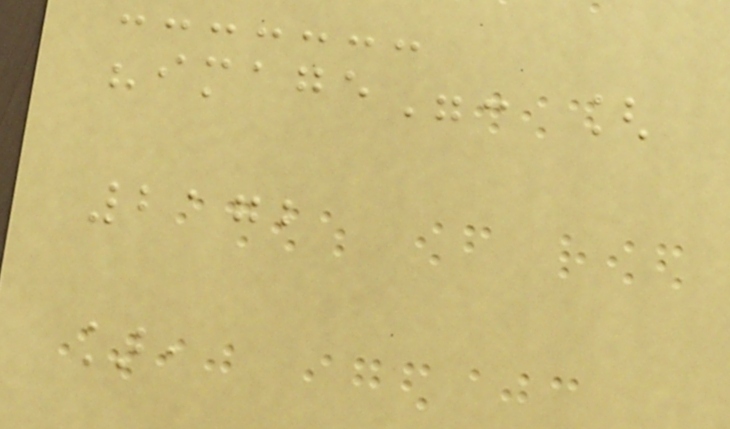"image": [
2172
],
